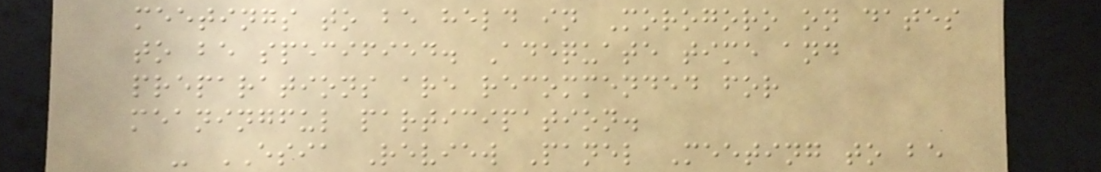meetings to be held in Morogoro on dates
to be specified. Adequate time and
preparations are recommended for
meaningful participation.
- ESIA Review Panel Meeting to be
